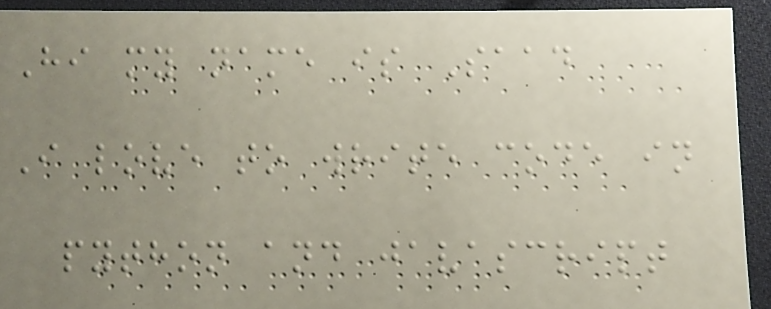Hi my name is Saad
I love to write code in
python and javascript
